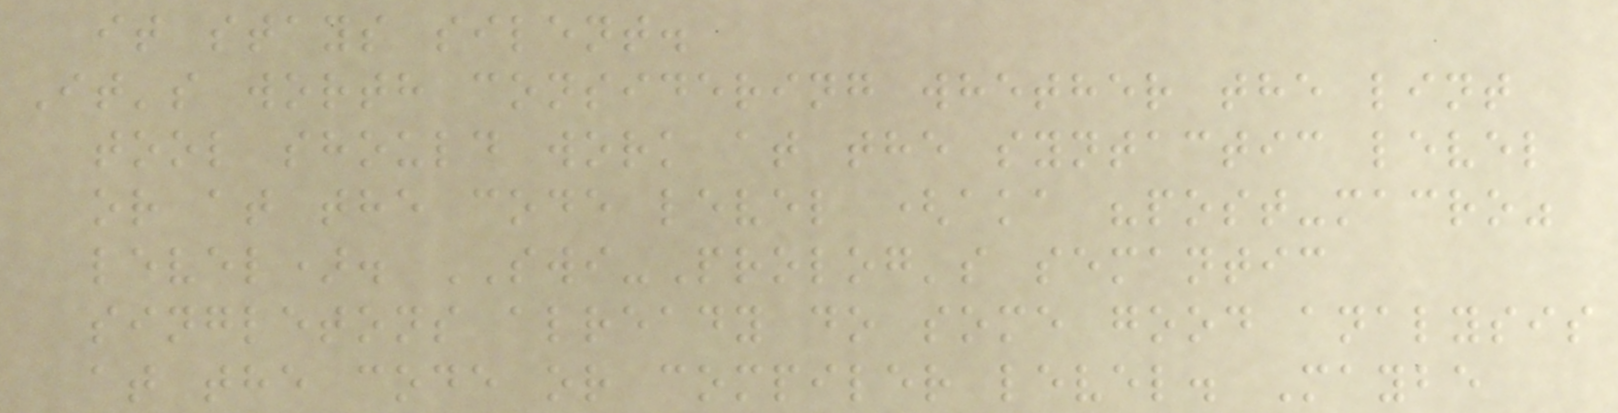it stays silent.
It's worth considering whether the lint
tool should work at the syntactic level
or at the code level (aka "post-macro"
level). SWI-Prolog's semantic
singletons already do some good analysis
at the code or compiler level. Maybe
